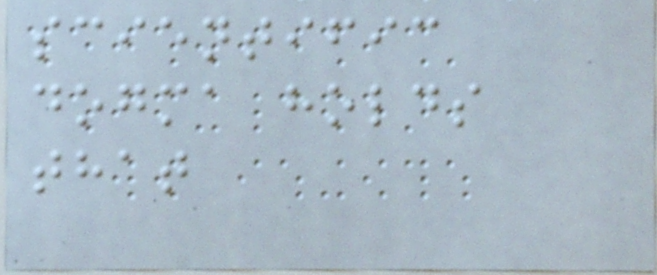scientific
dogma holds
that
